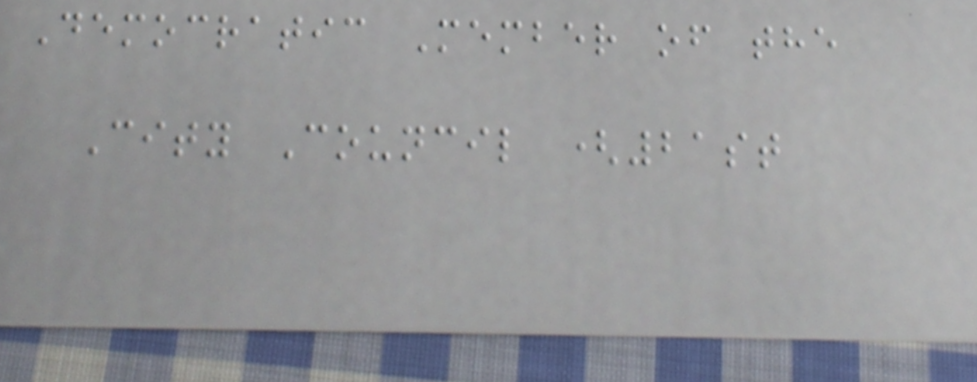Democratic Member of the
City Council (21st
